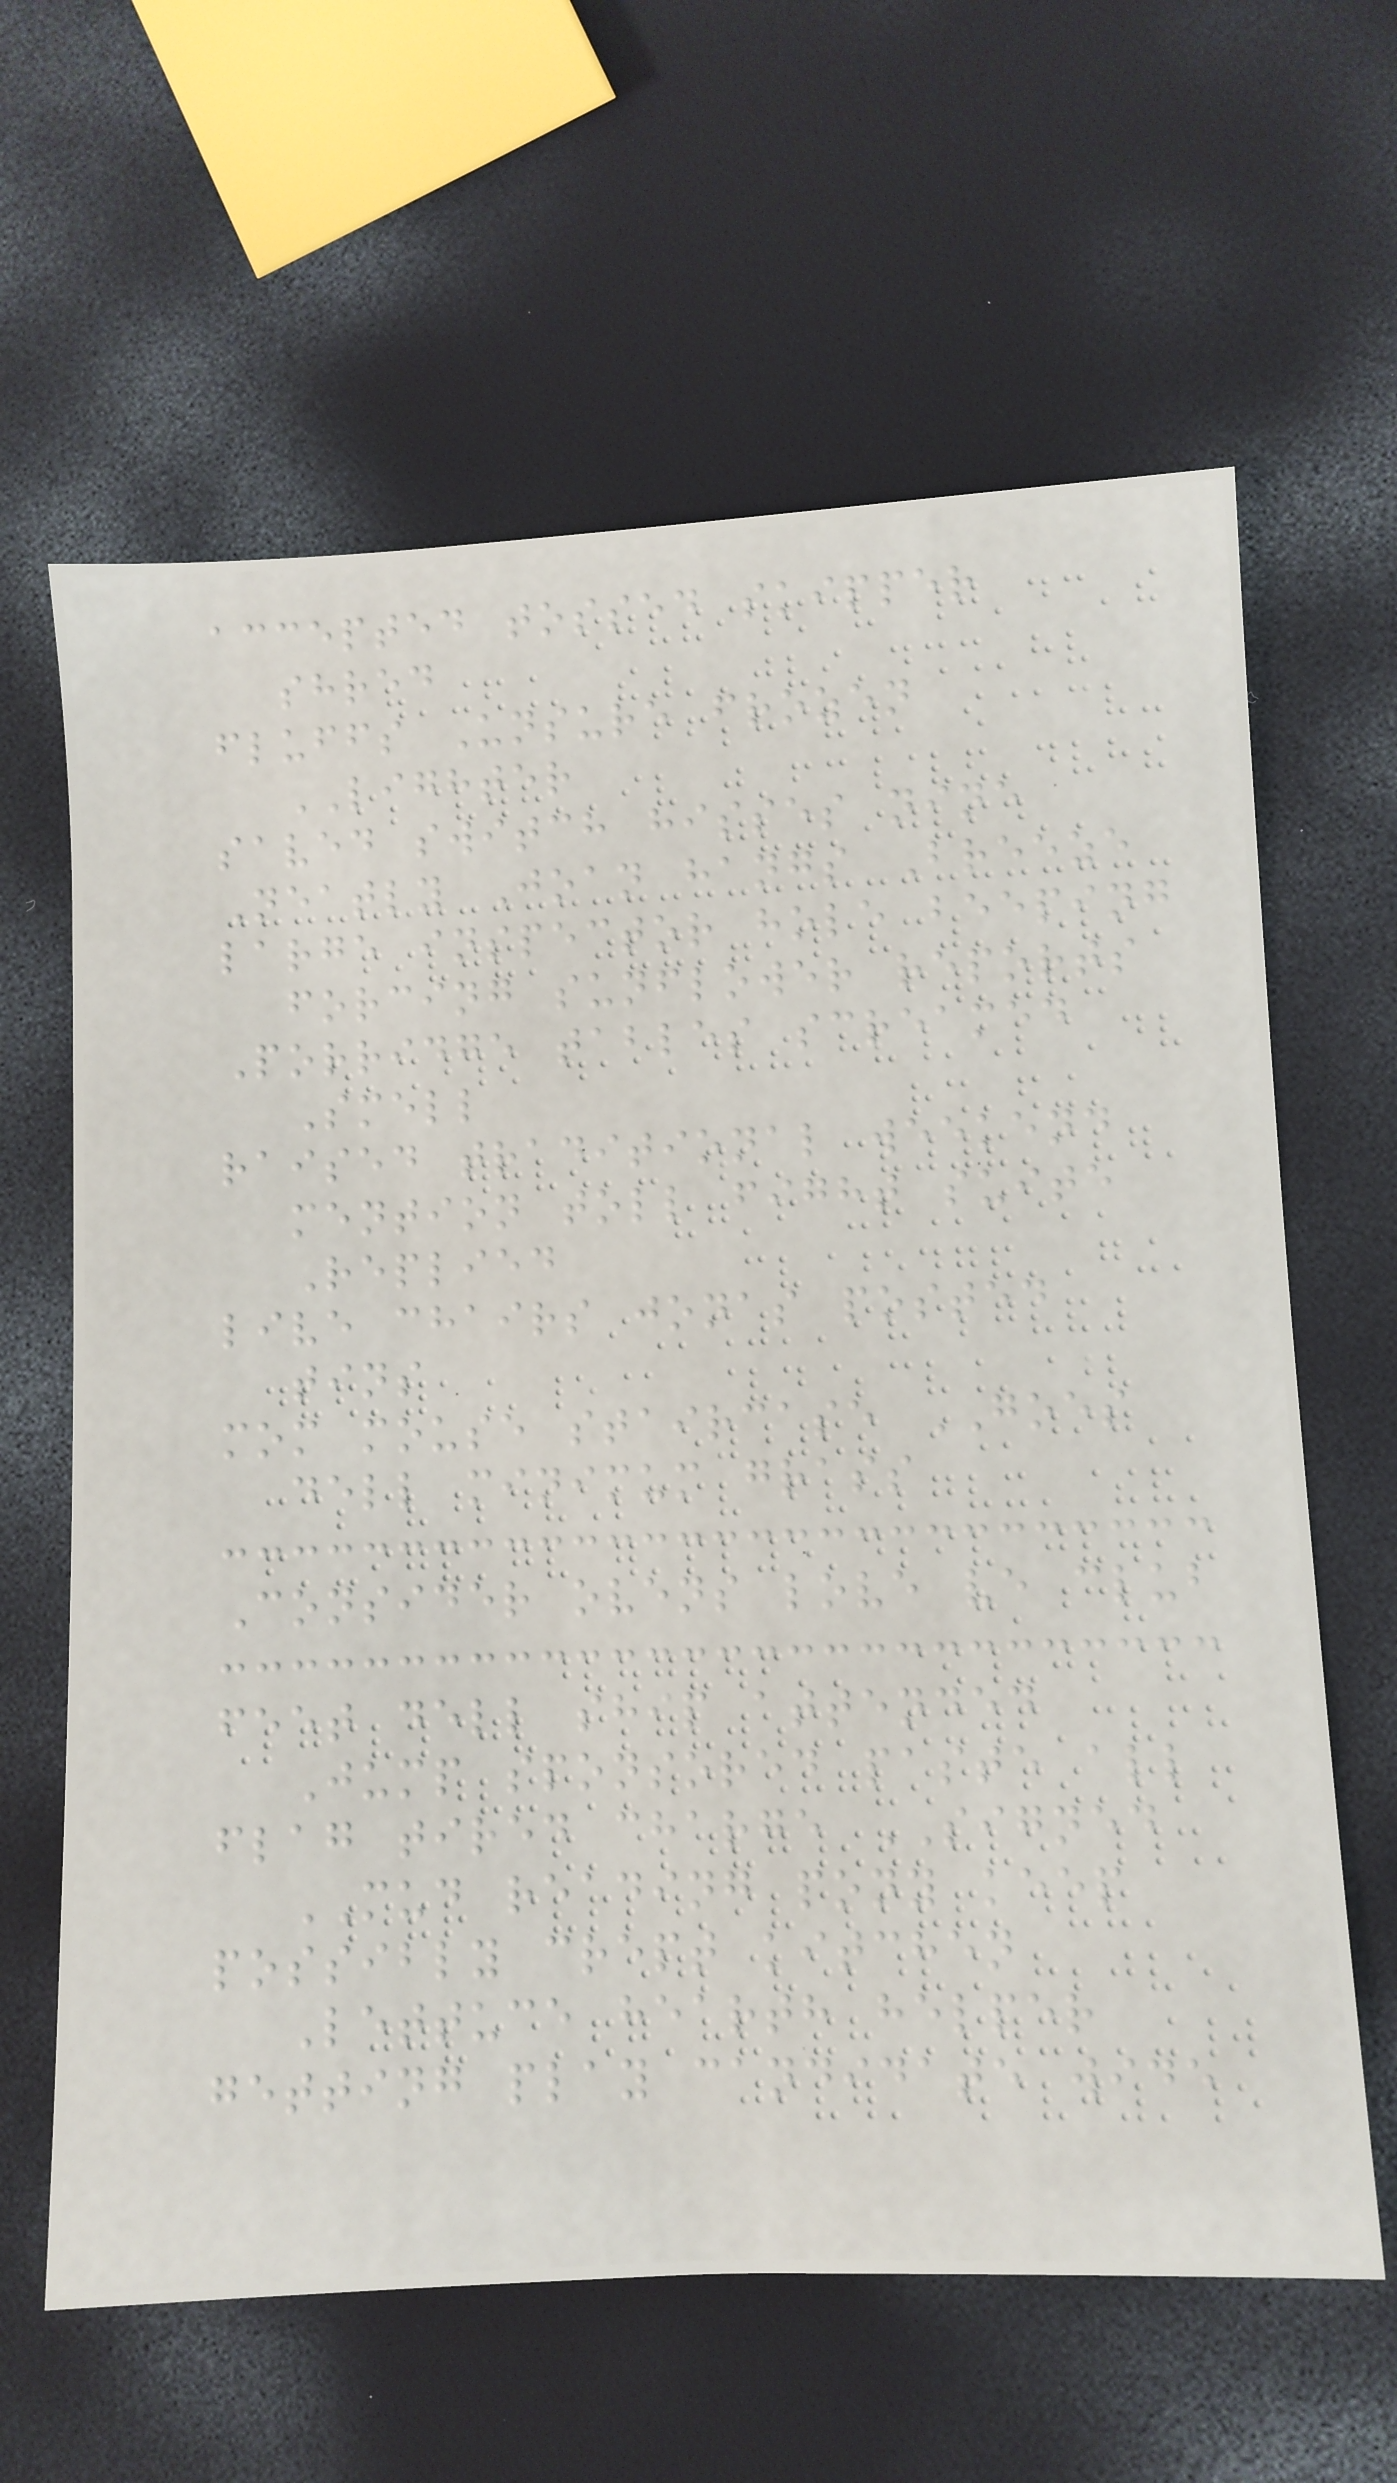accepted tossed skipper
shred
fluffs Unsure frozen
LIGHTER
saved switch hisses nine
Neatly Joan hangs Breeze
large inspector hole beeping
forcing sunflower reports
Porridge tables screamed
Smell
raised traditional weekend
mention toll fight suite
Replied
live chairs jonas posted
tins
mom mouse staircase GOES
dell minimum grass
Consider ovens love ve club
feet dell ship attended
Jump sponsored paste all
flag tired charge SIGNED
MUD reading pony keep
possibly crept kitchen
Lettuce hearth helper
getting play candidate wide
